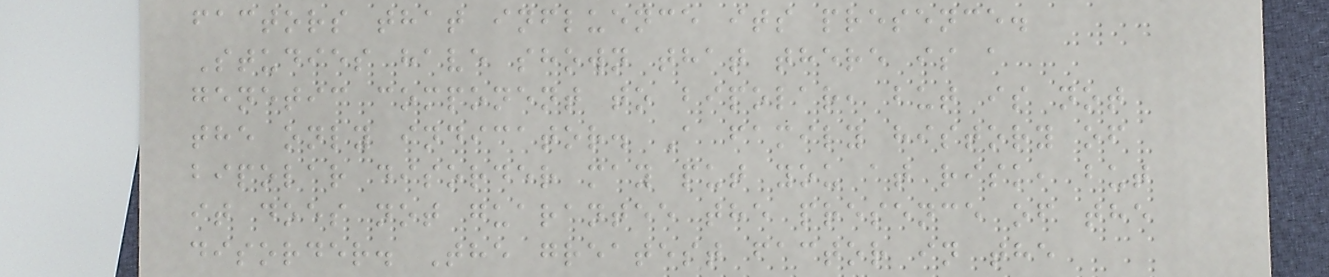factors that influence its presence.
Studies have shown that there is a
genetic component to bipolar, but is not
the only indicator. A family history of
bipolar disorder may put you at risk, but
it does not guarantee the presence of the
disorder. The greatest factor in the
